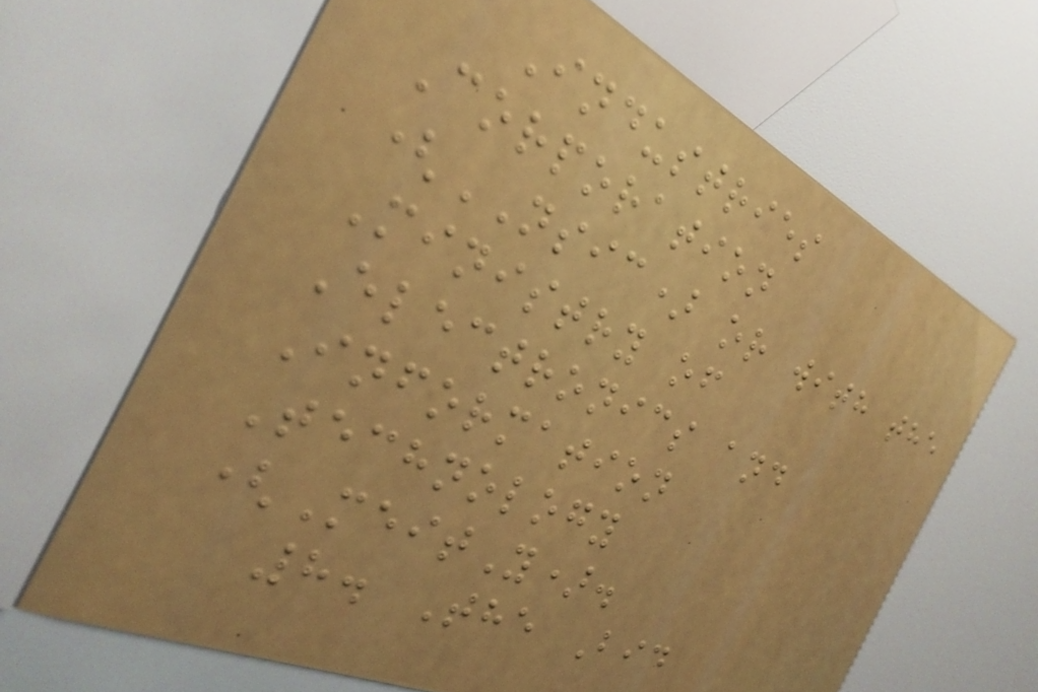Industries
Corporation
(NSIC) or with the
Ministry of
Electronics and
Information
Technology
(MeitY).
8. The Bid
